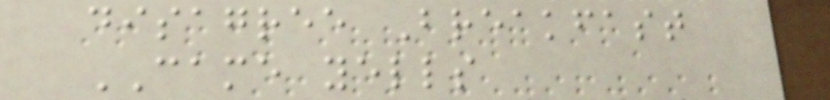disagree Breakfast
CAME yells
